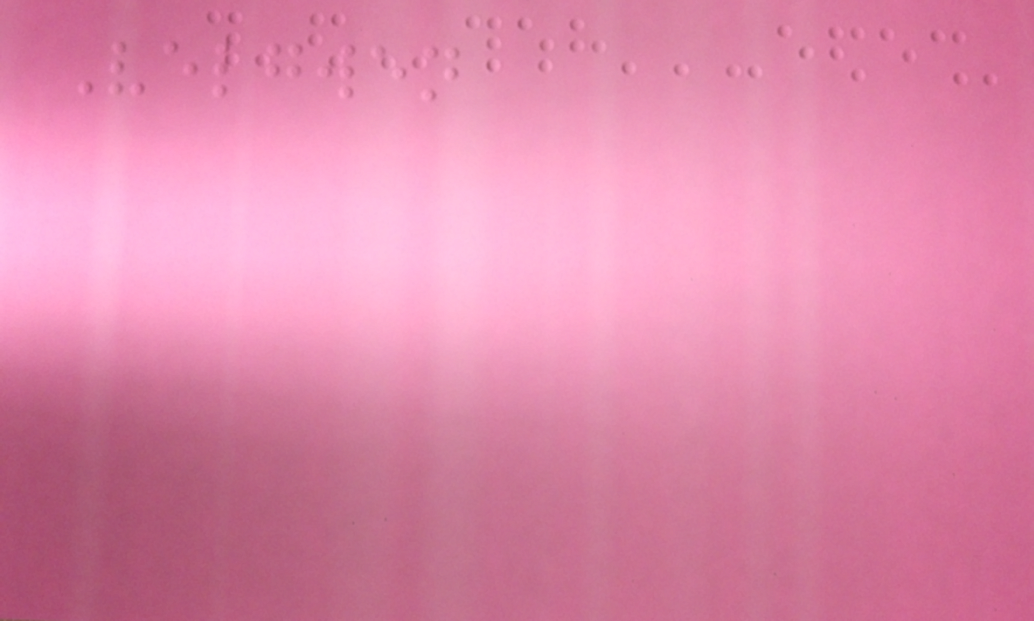Velgwen
